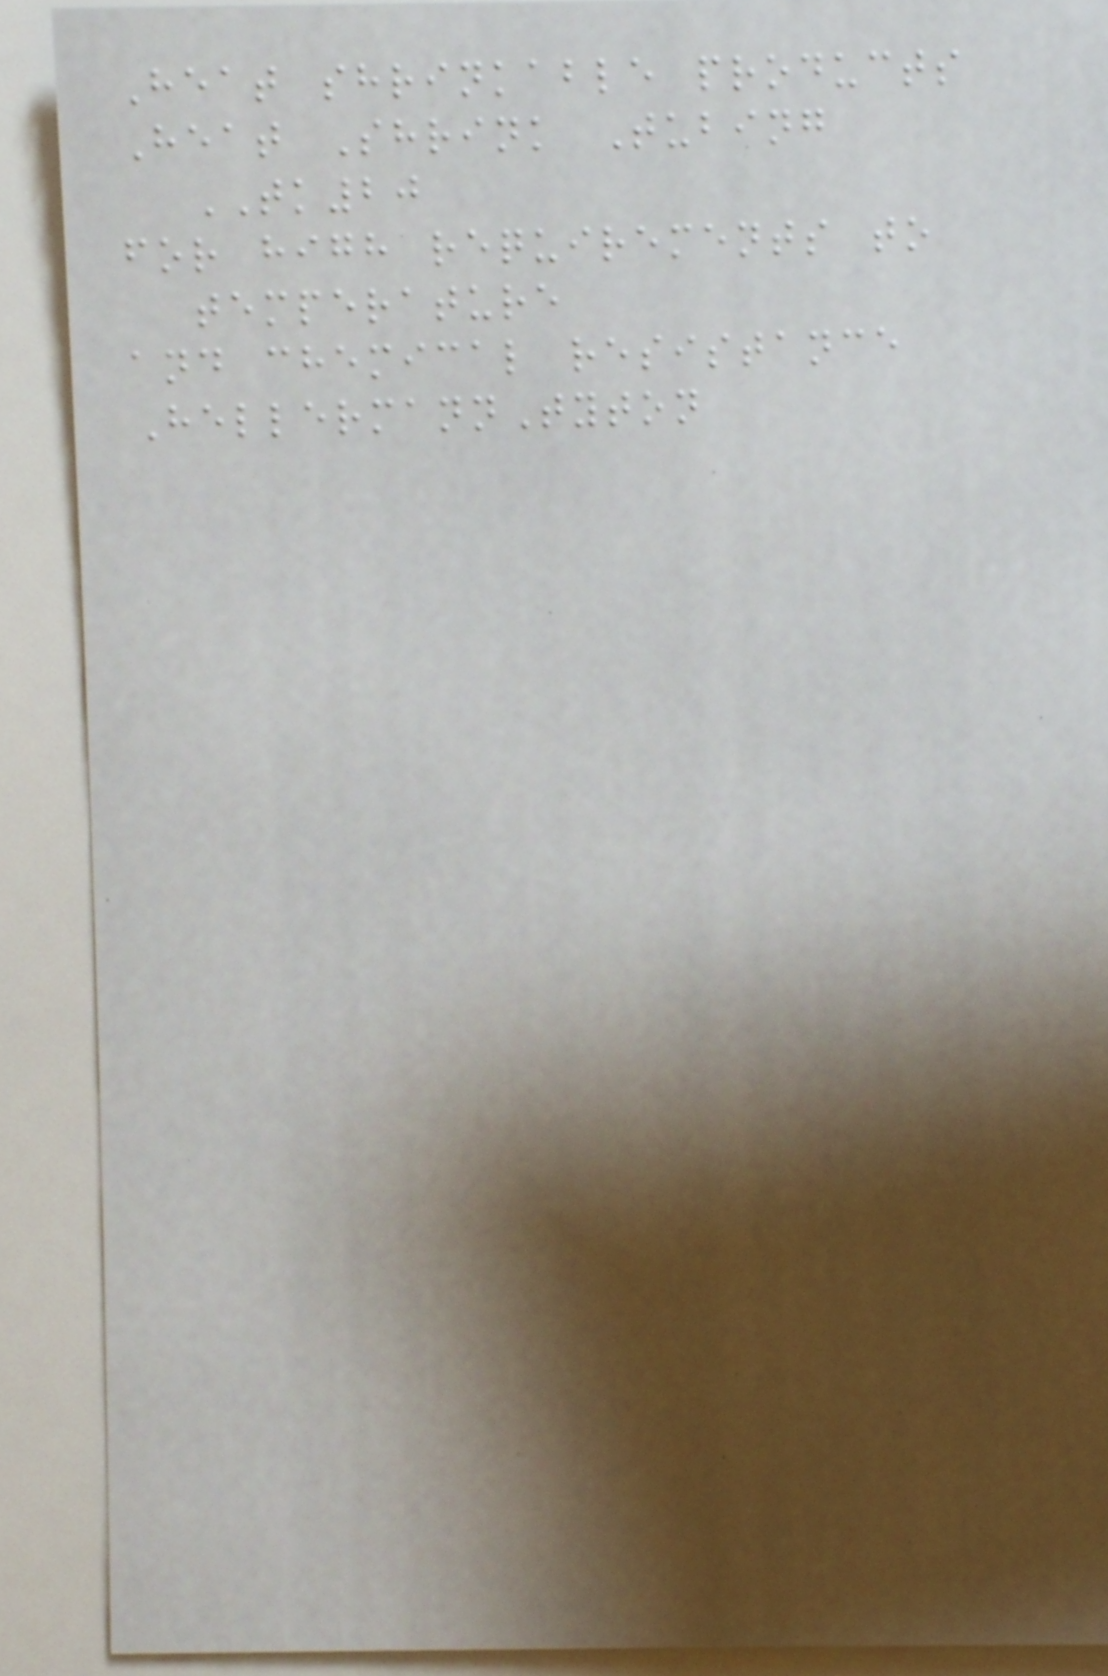Heat shrinkable products
Heat Shrink Tubing
TK20
for high requirements to
temperature
and chemical resistance
HellermannTyton
